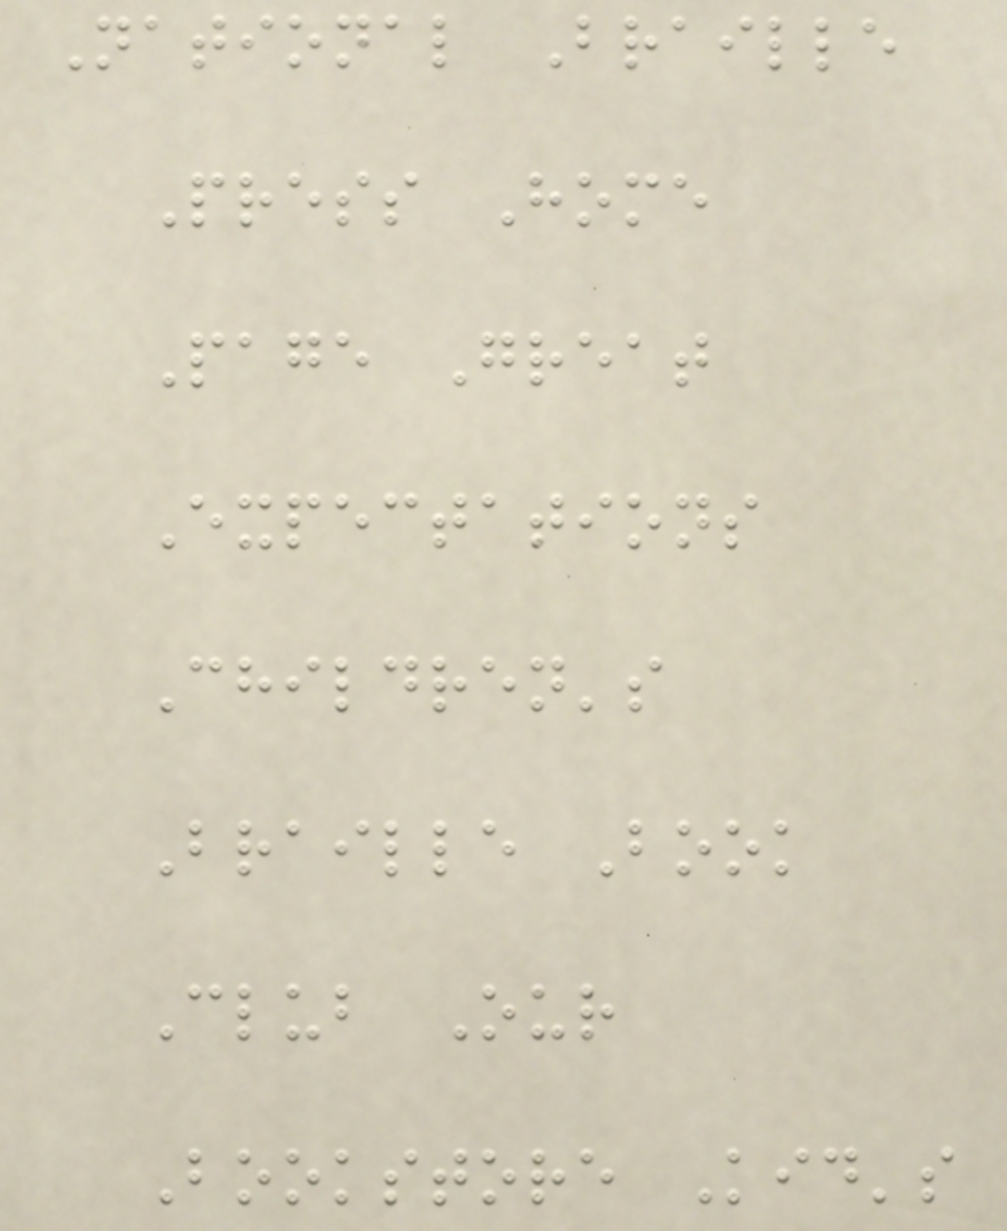National Braille
Press Home
Page Great
Expectations
Children's
Braille Book
Club Our
Bookstore Kid's
